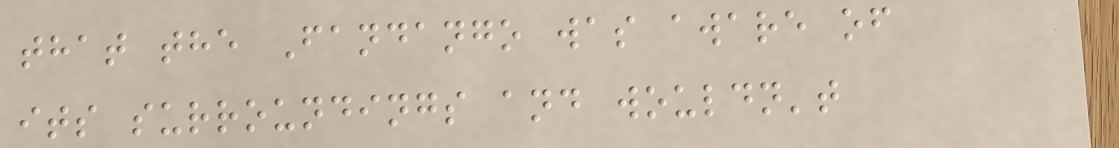that the Fandango was aware of
its surroundings and wouldn't
